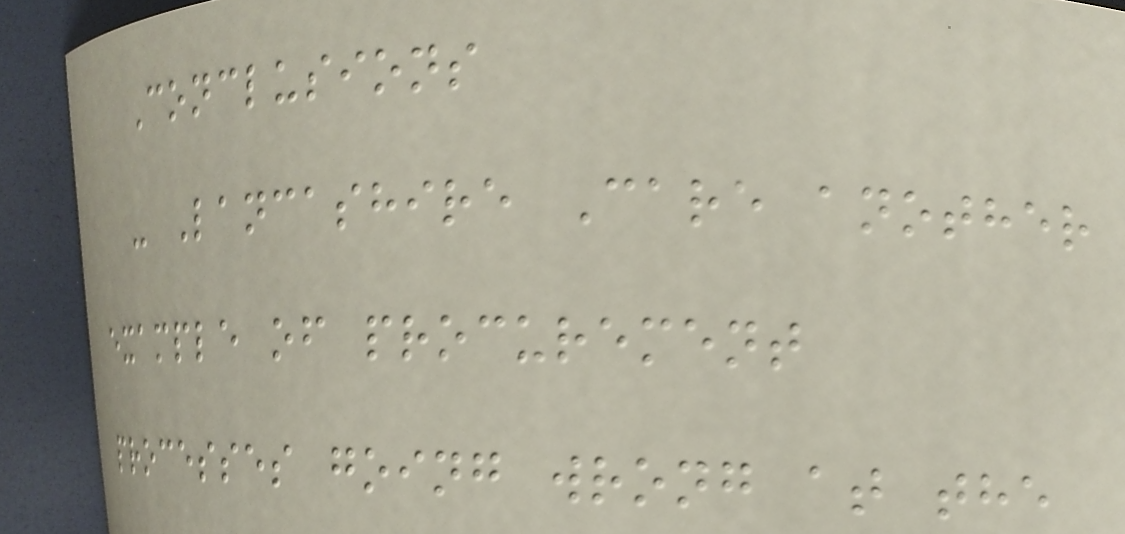Conclusions
- Lancashire Care another
example of procurement
processes going wrong at the
